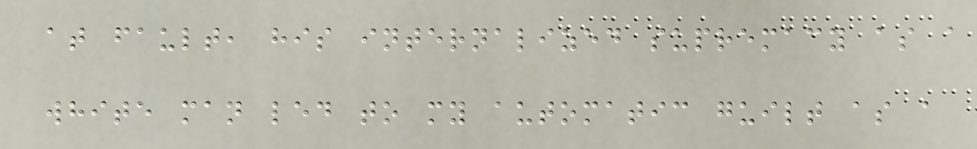at fault, his internalized supremacy as a
white man led to my automatic guilt as a
